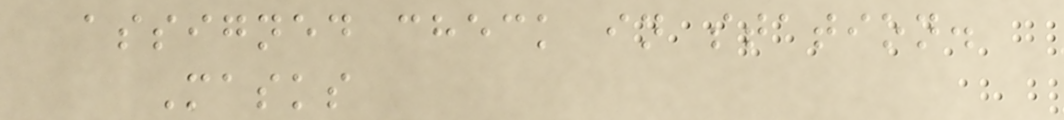assigned check in station.
Masks
